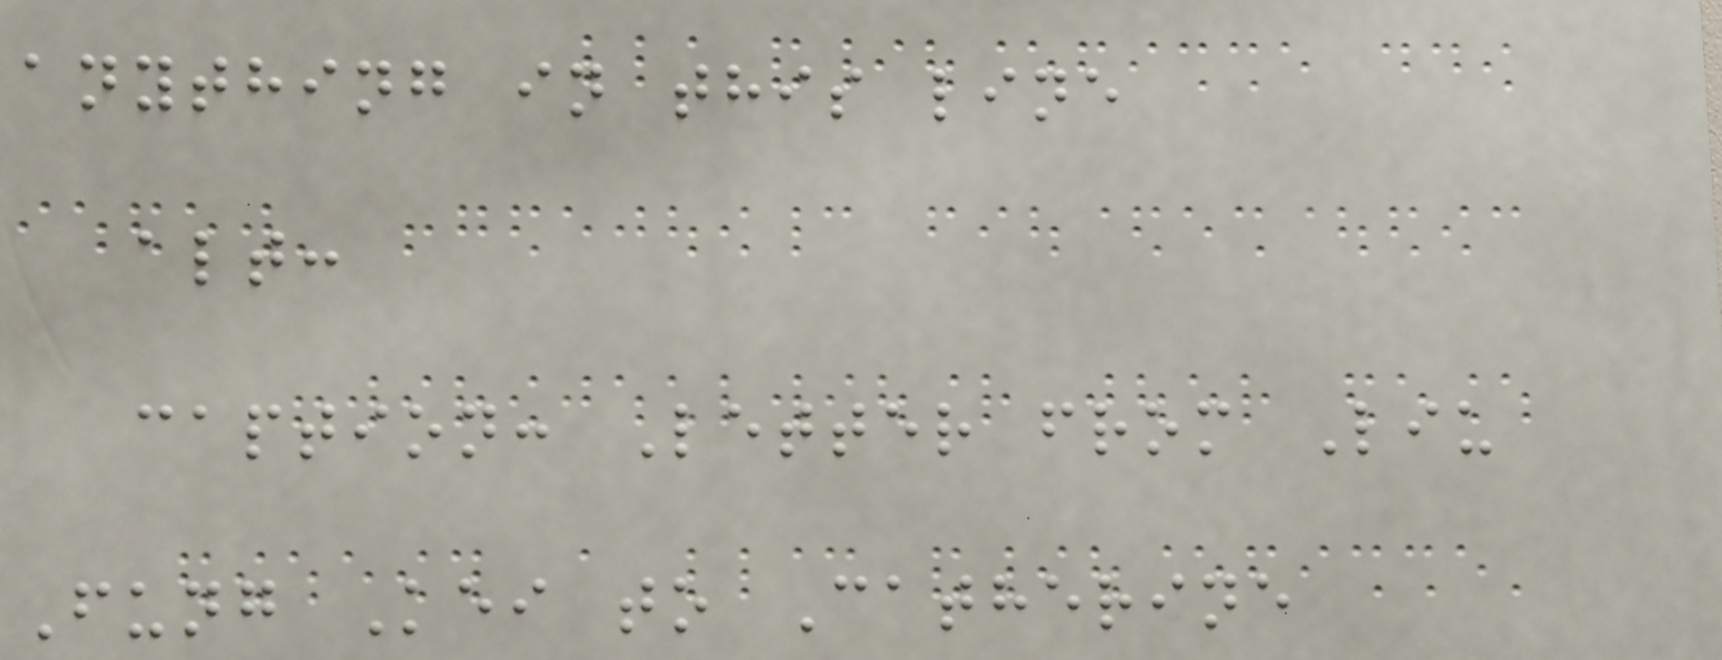anything in this line
alt:
caption: Letter from Liu
Fung Kei to Catherine
